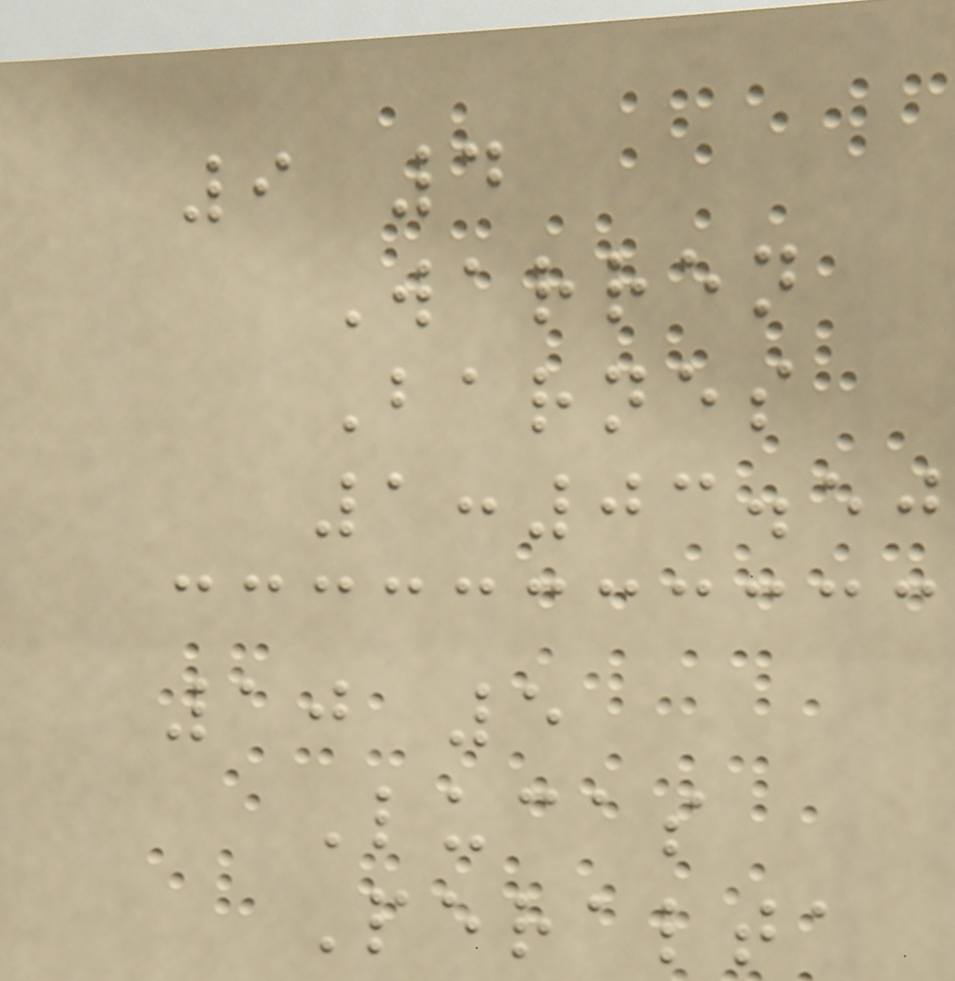9 4
Warren
Barnes
1:03.50
10 5
Lucas
Peralta
